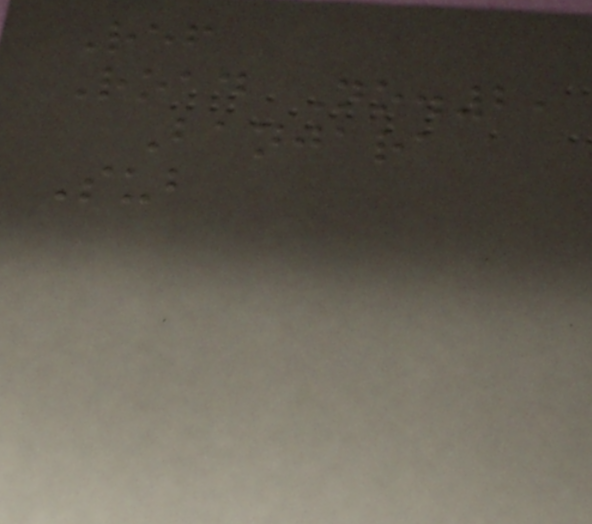Ref
Road No.2,
Banjara
Sub
